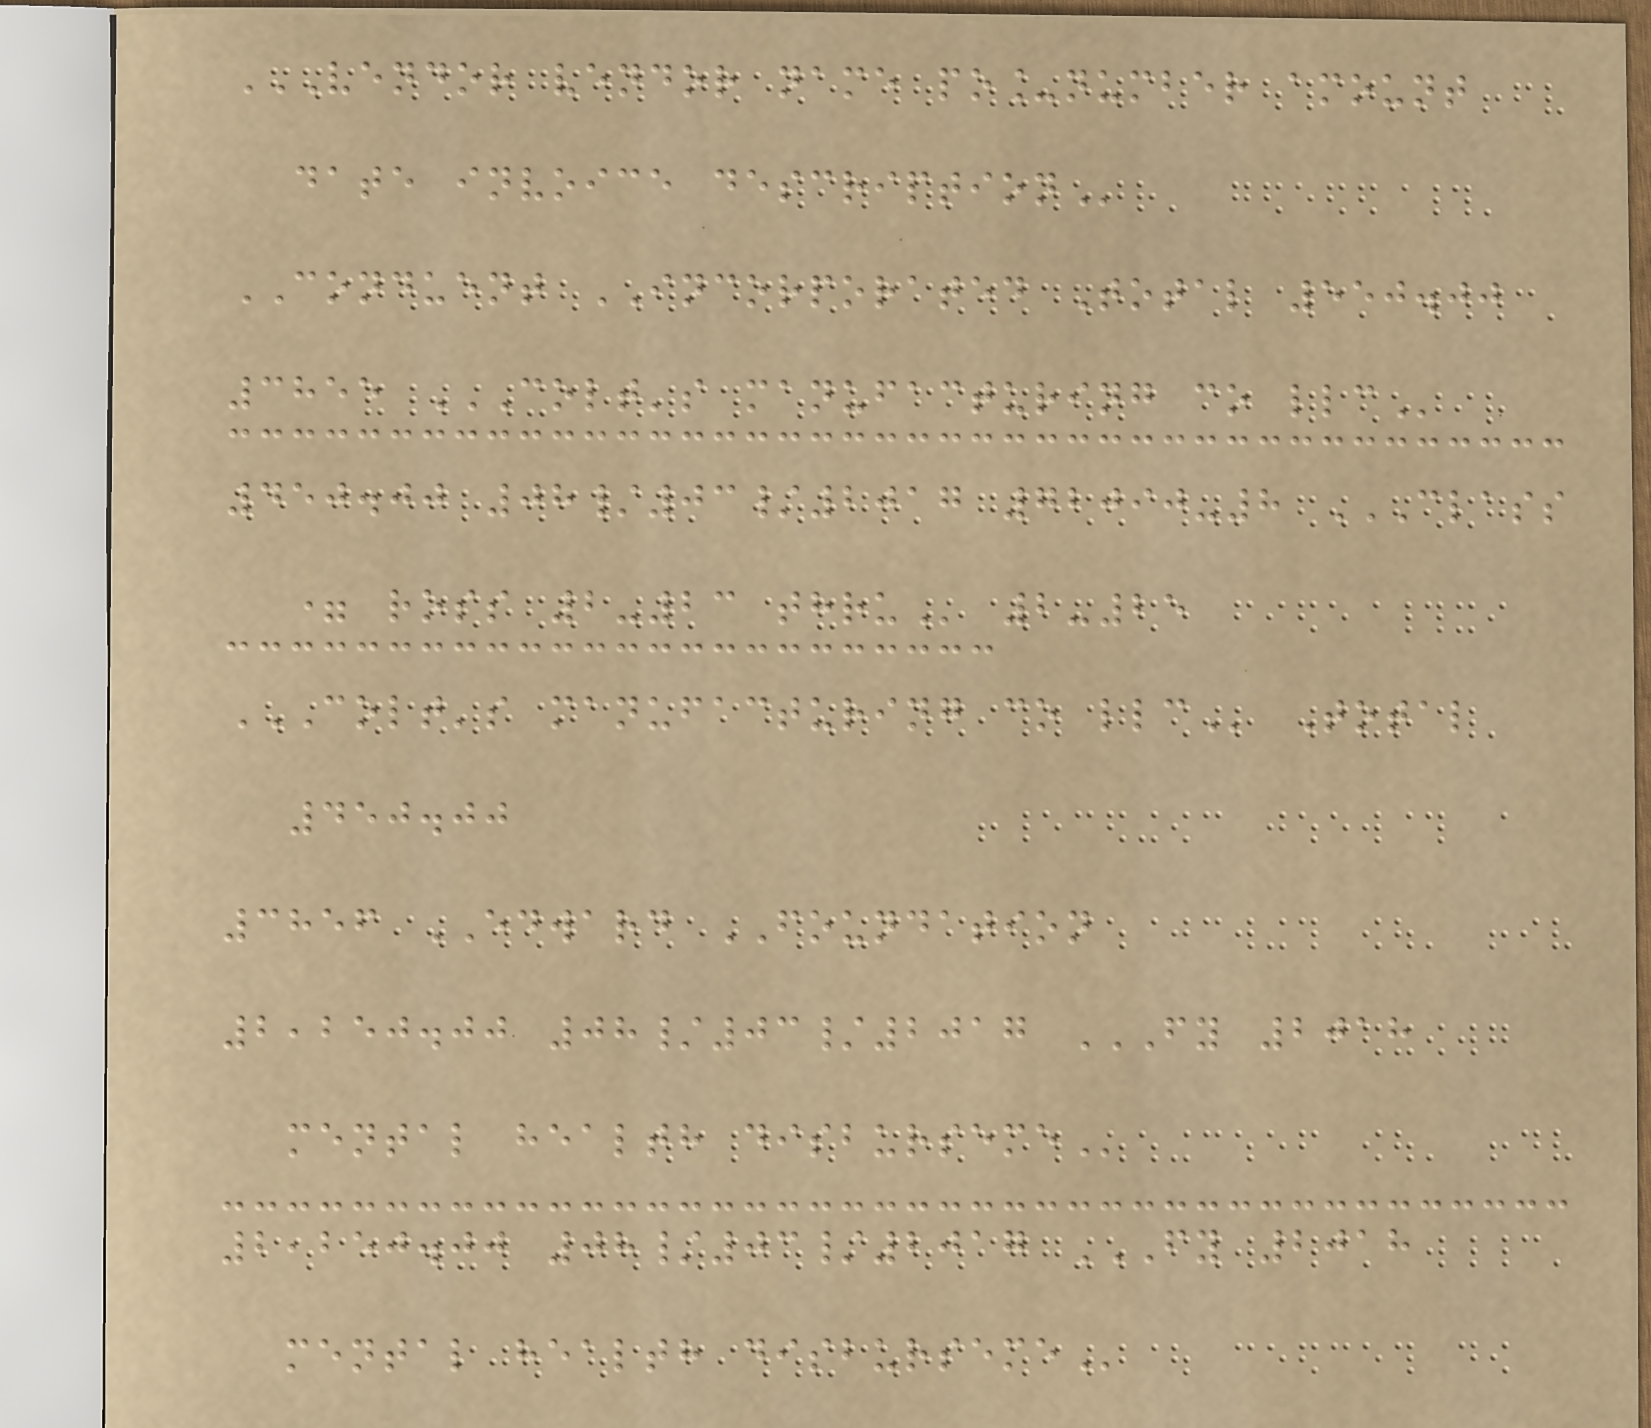VENDOR VENDOR NAME PO_NUMBER AMOUNT
DATE INVOICE DESCRIPTION
CONDUENT INCORPORATED Total 550.00
3855 COLT'S MANUFACTURING CO LLC
450.00 08/03/2017 72090-8 CLASS
= ROSS 2-23 THRU 2-25
COLT'S MANUFACTURING CO LLC Total
450.00
3856 EDWARD FOUNDATION
2,250.00 08/03/2017 FY 2018
MENTAL HEALTH DISBURSEME
2,250.00 08/03/2017 FY 2018
MENTAL HEALTH DISBURSEME
